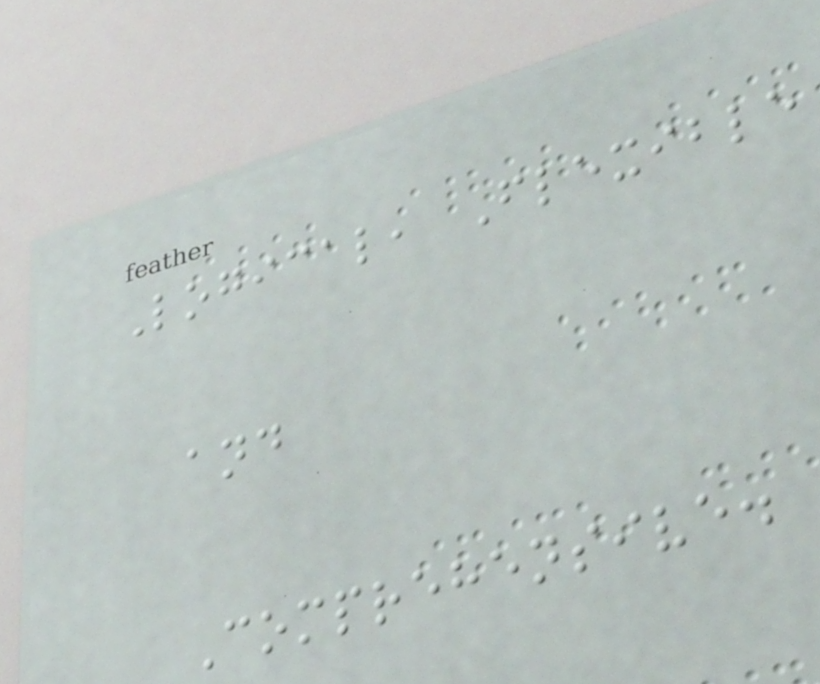Logical, Flexible
and
Comprehensive.
